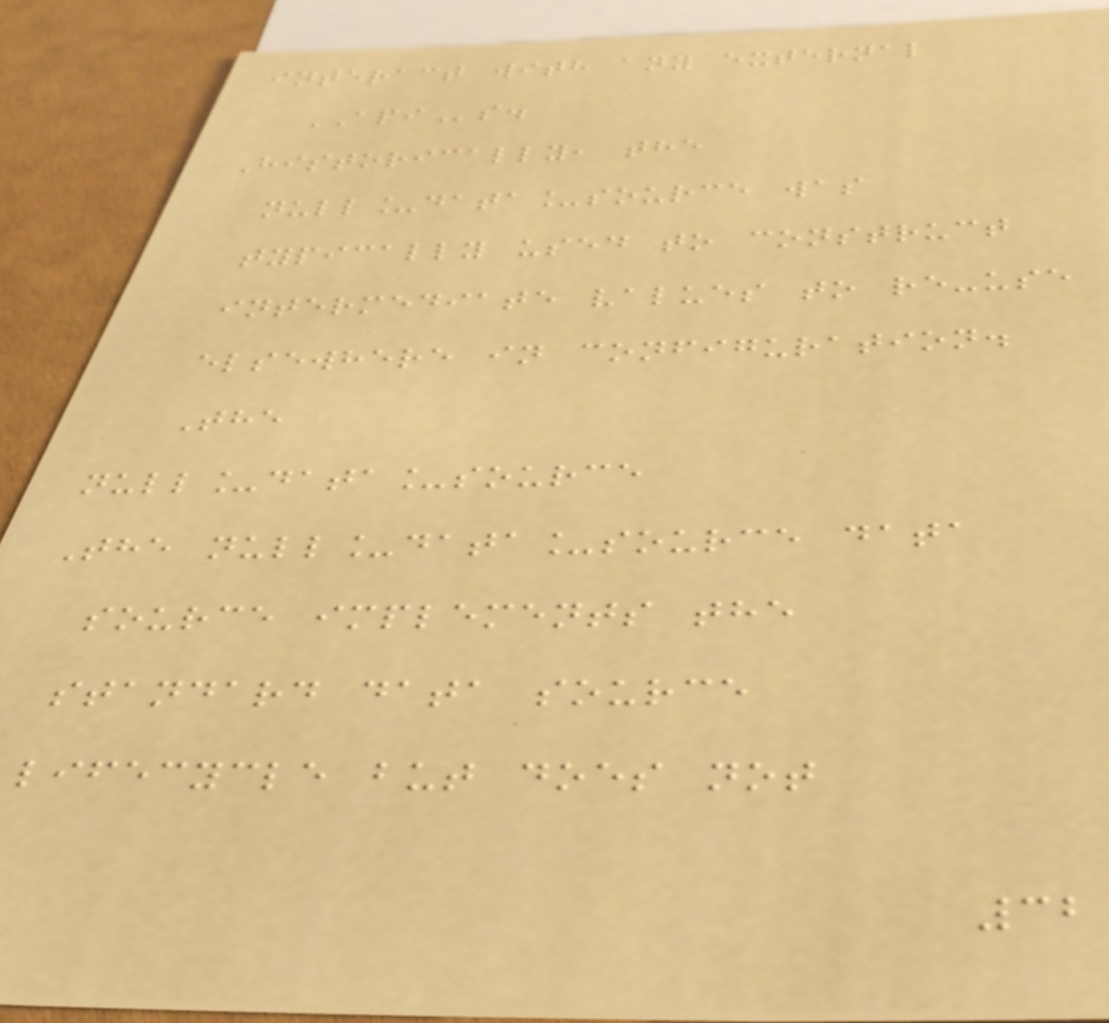interact with any external
APIs.
Historically, the
null_data_source was
typically used to construct
intermediate values to re-use
elsewhere in configuration.
The
null_data_source
The null_data_source data
source implements the
standard data source
lifecycle but does not
32
